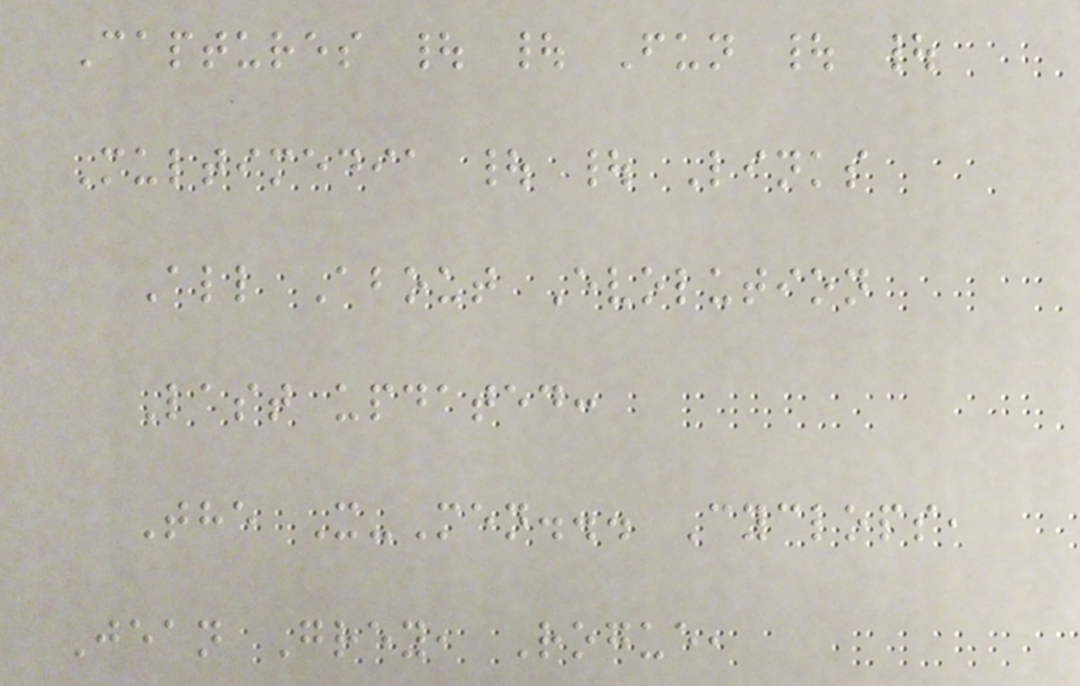Captures | | Fun | |
Multimedia | | Links
All About Evolution
Last updated:
The X-Men... Cyclops,
Jean Grey, Rogue,
